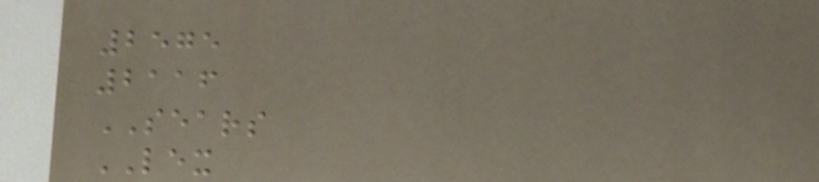2575
2116
SEARS
LEX
